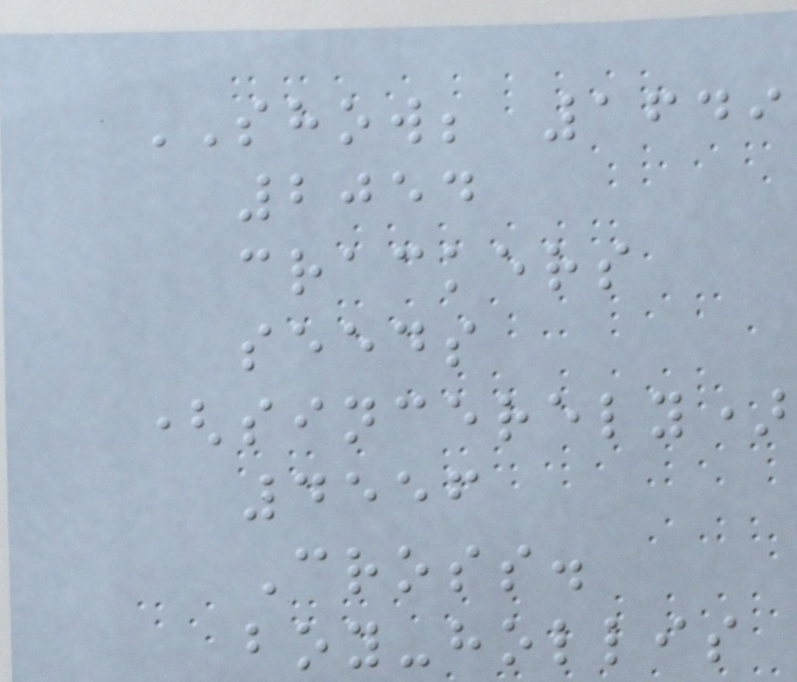SHOW; 1649
2054
crackers
seeds
(sincerely)
4556
Cross.
boy-hollis
